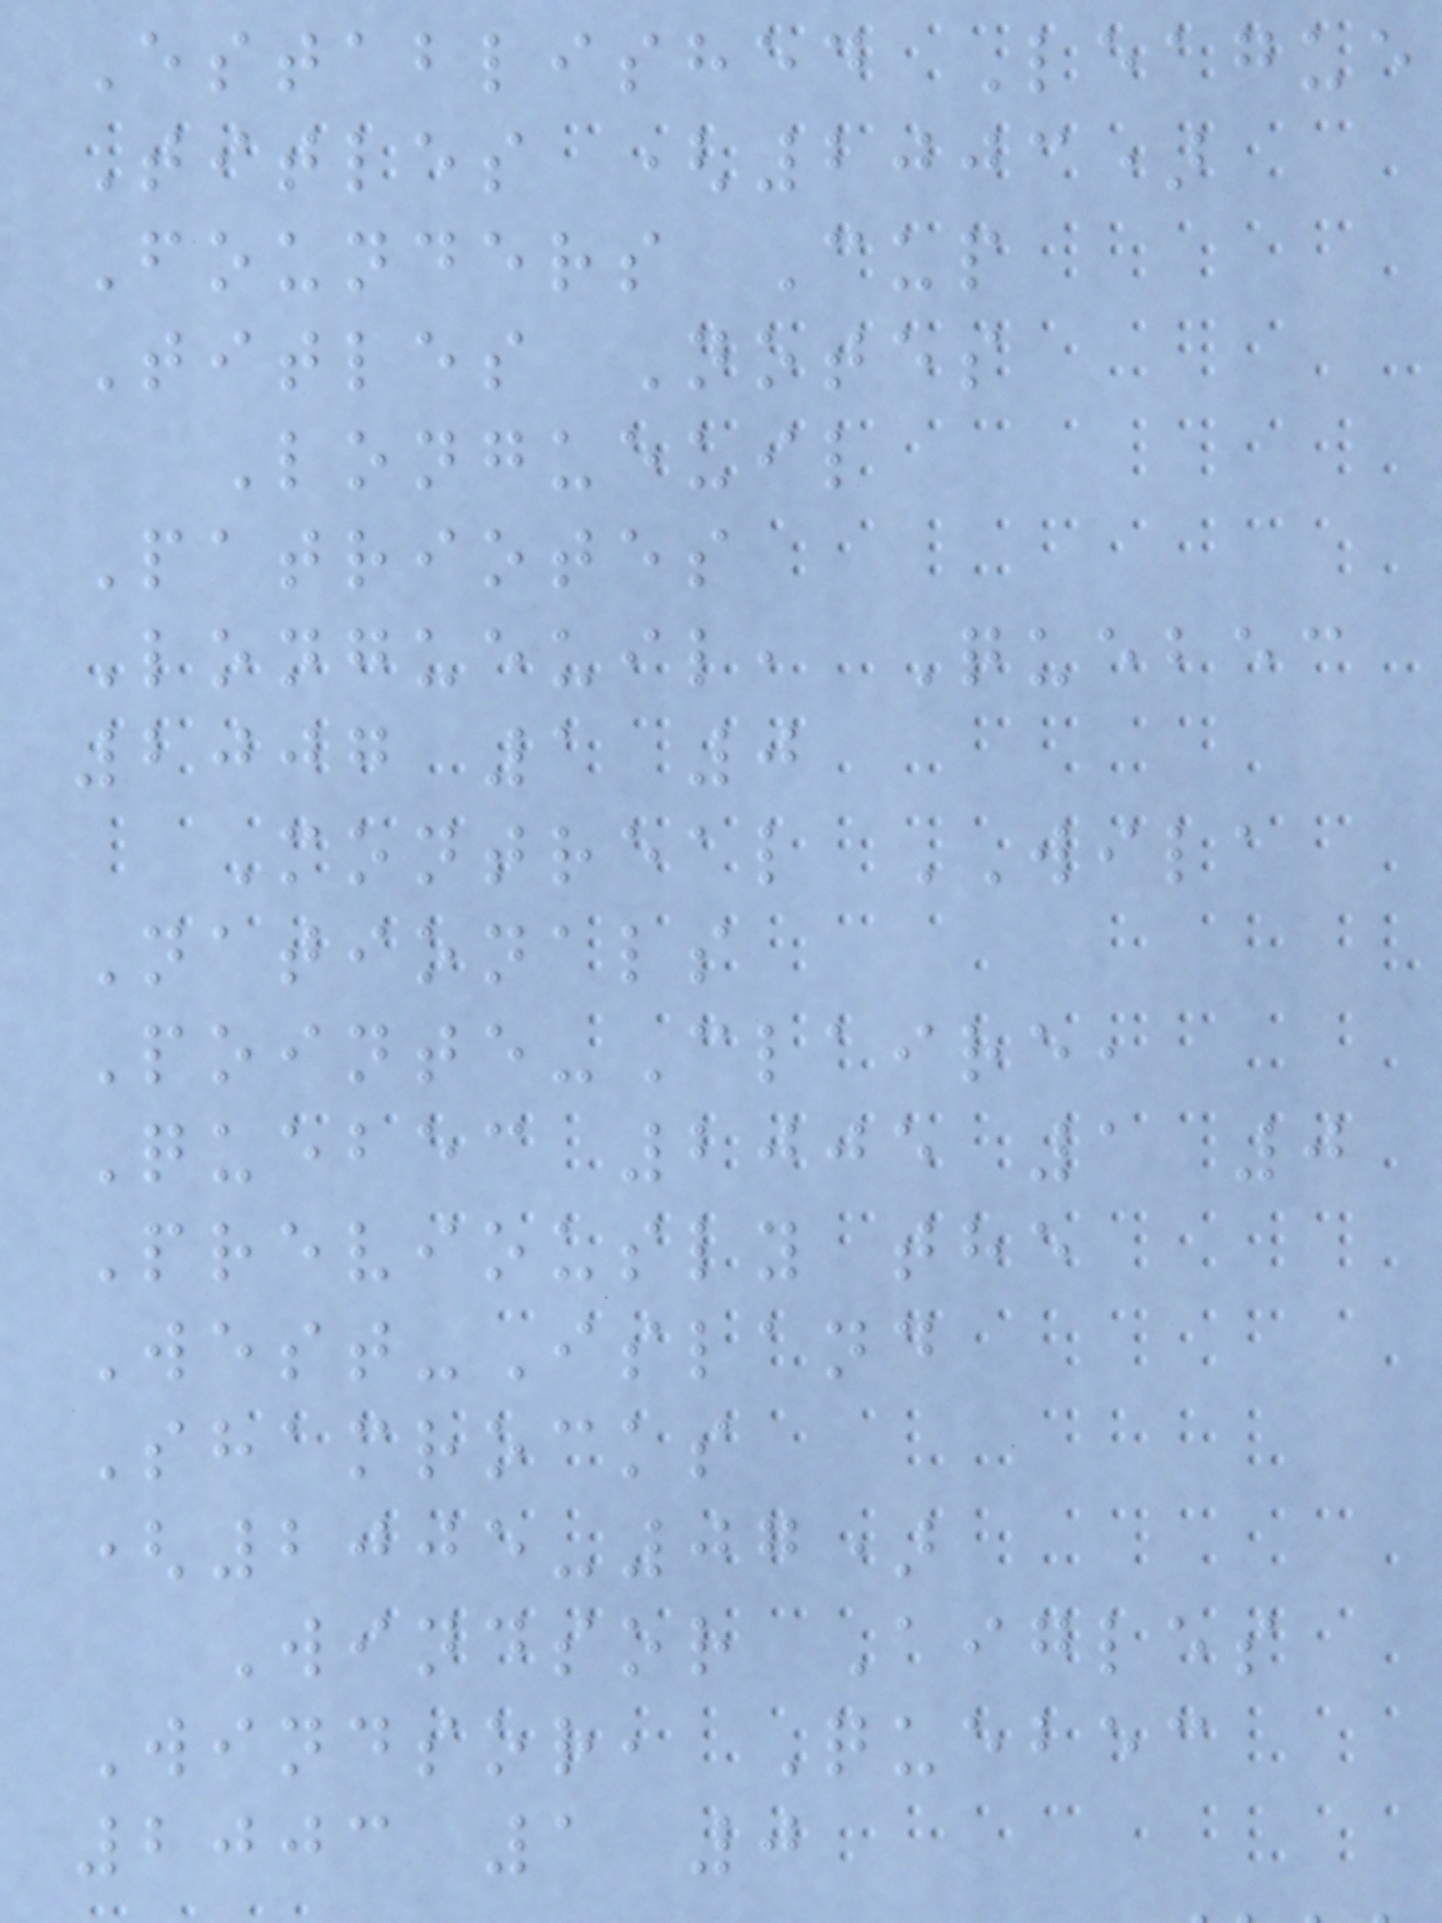Established League
Titles (2003)
Founders Cup
Titles Notes
Longueuil
Patriotes
Longueuil, Quebec
2007 1 0
Montreal WILA
Nationals
Pointe-Claire,
Quebec 2005 1 0
Previously the
West-Island
Shamrocks
(2005-07)
Windsor Aigles
Windsor, Quebec
2003 1 0
